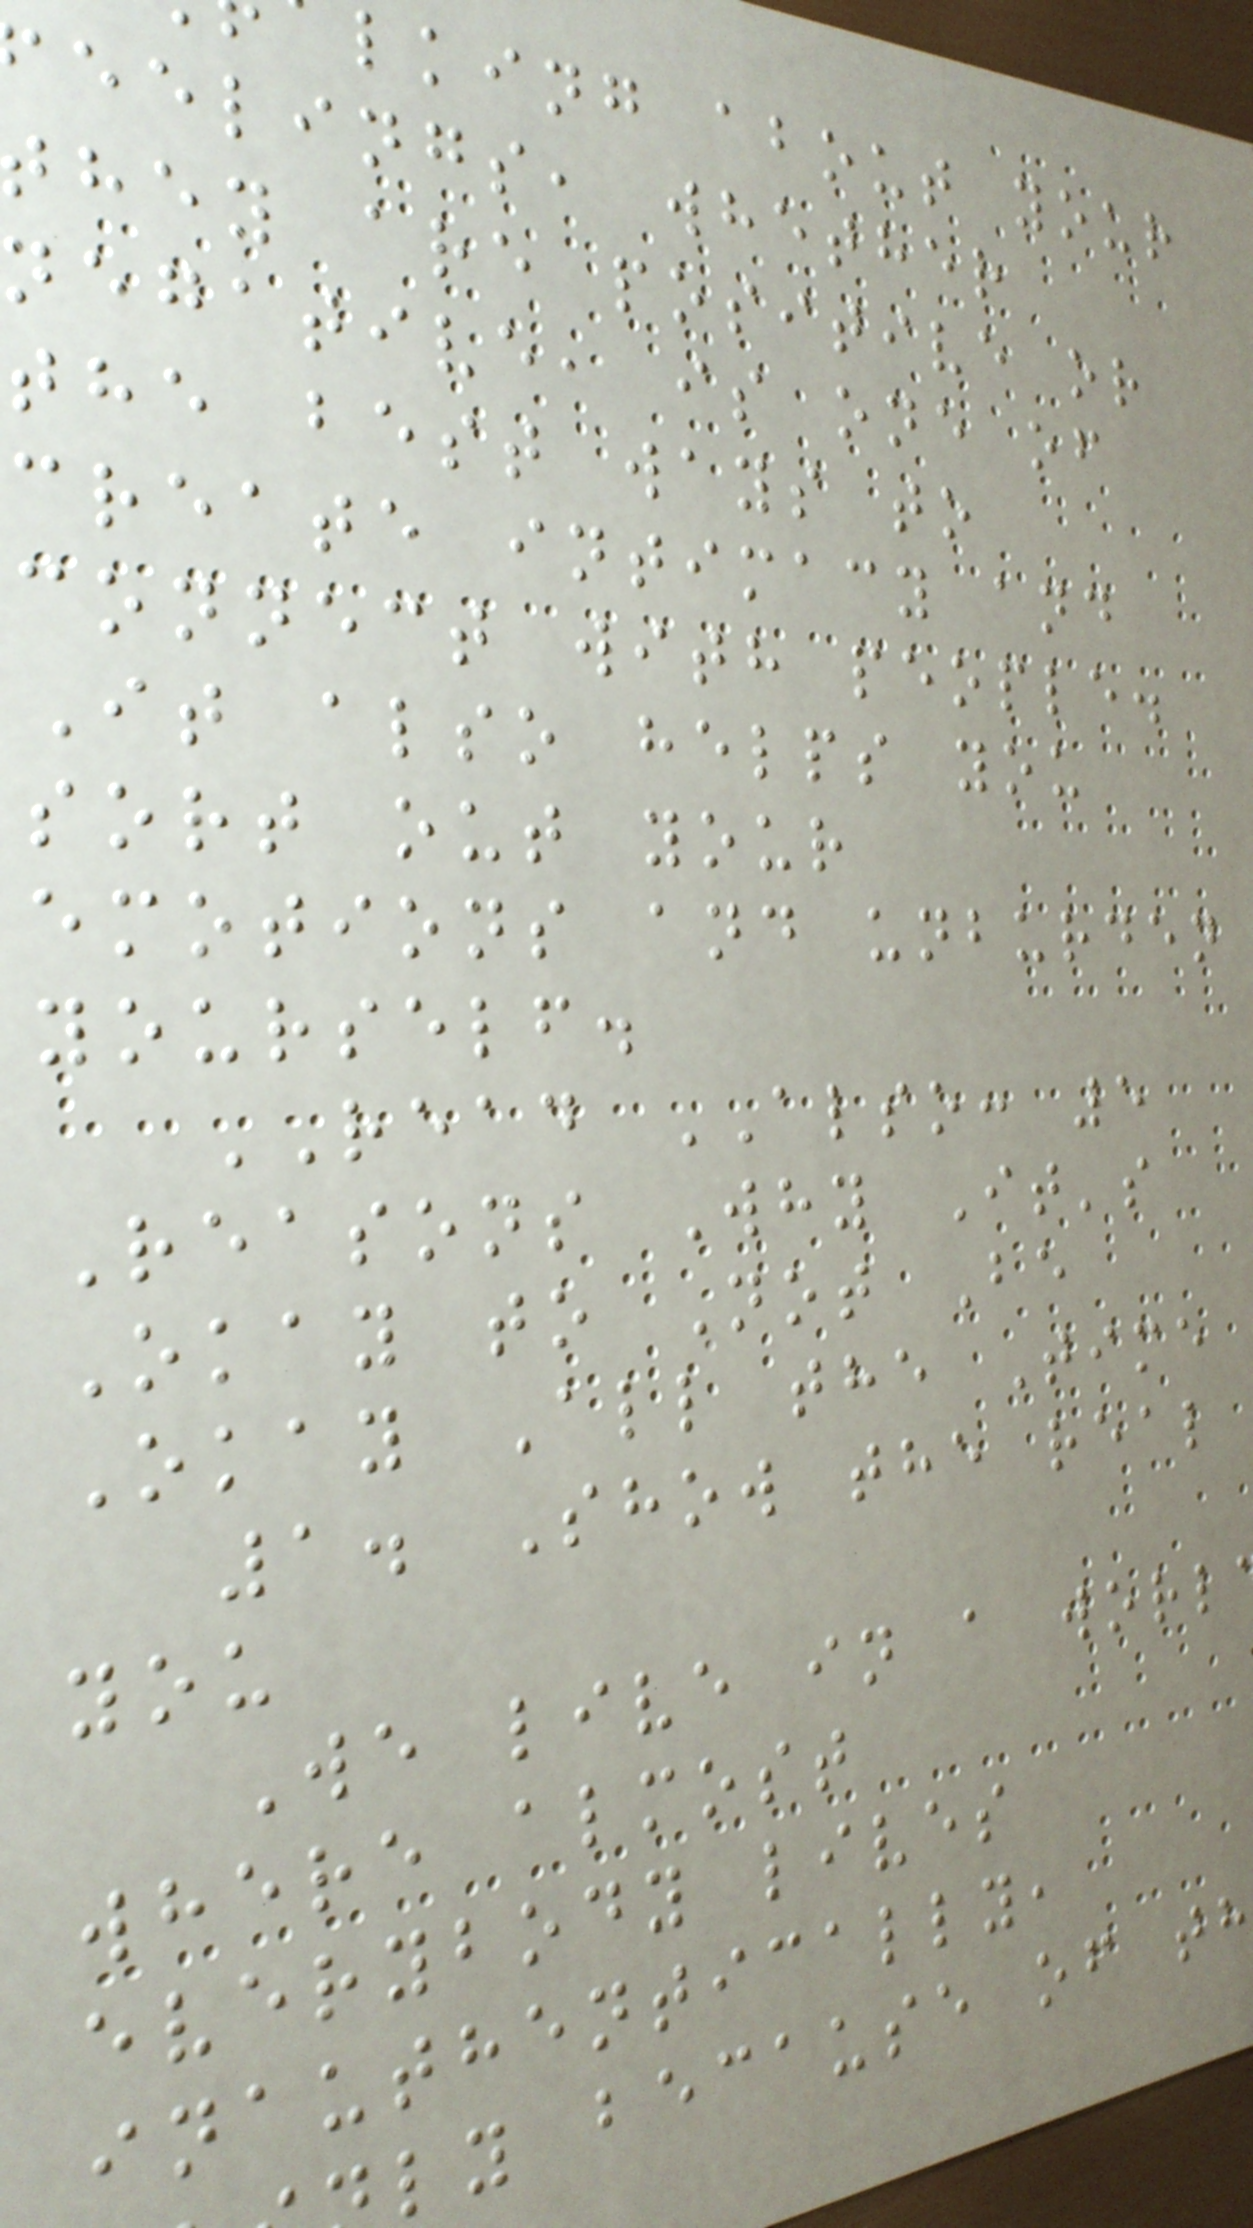lking about your
eelings, whether
hey are positive or
negative, is one of
the best ways to
create intimacy and
connect with people.
It also helps you
sort out your
emotions and unburden
yourself.
READ ALSO: 5
Reasons Why It's
Okay to Not Be
Okay All the Time
1. Show the real
you
We live in a worl
where almost
everybody lives
inauthentically,
ly because of th
